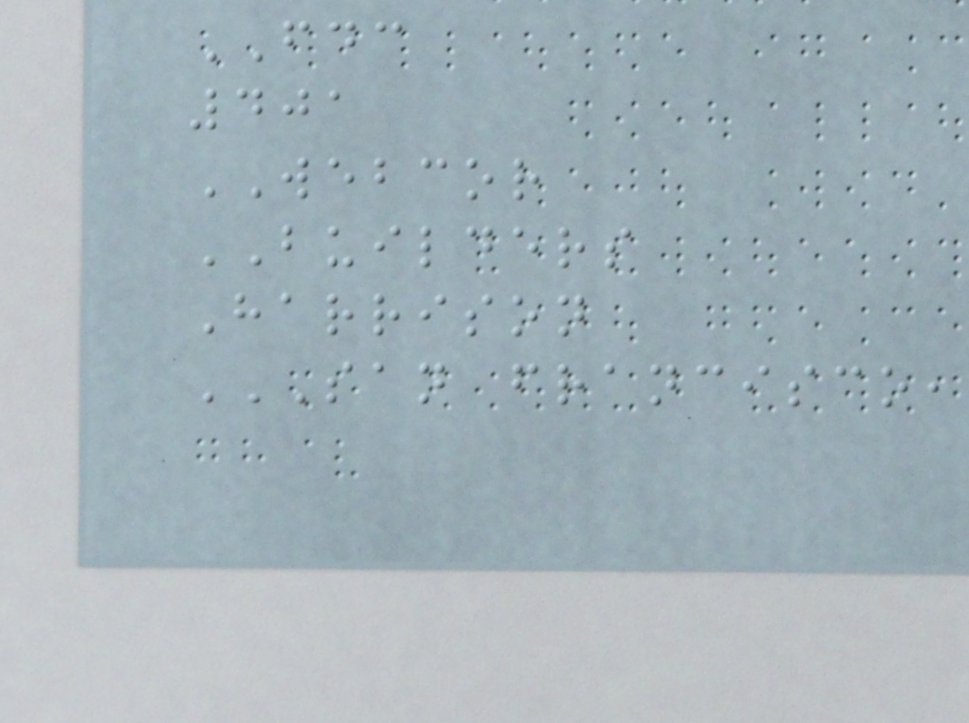FDC
401
WEBCOR
BUILDERS
Harrison
SAN FRANCISCO,
